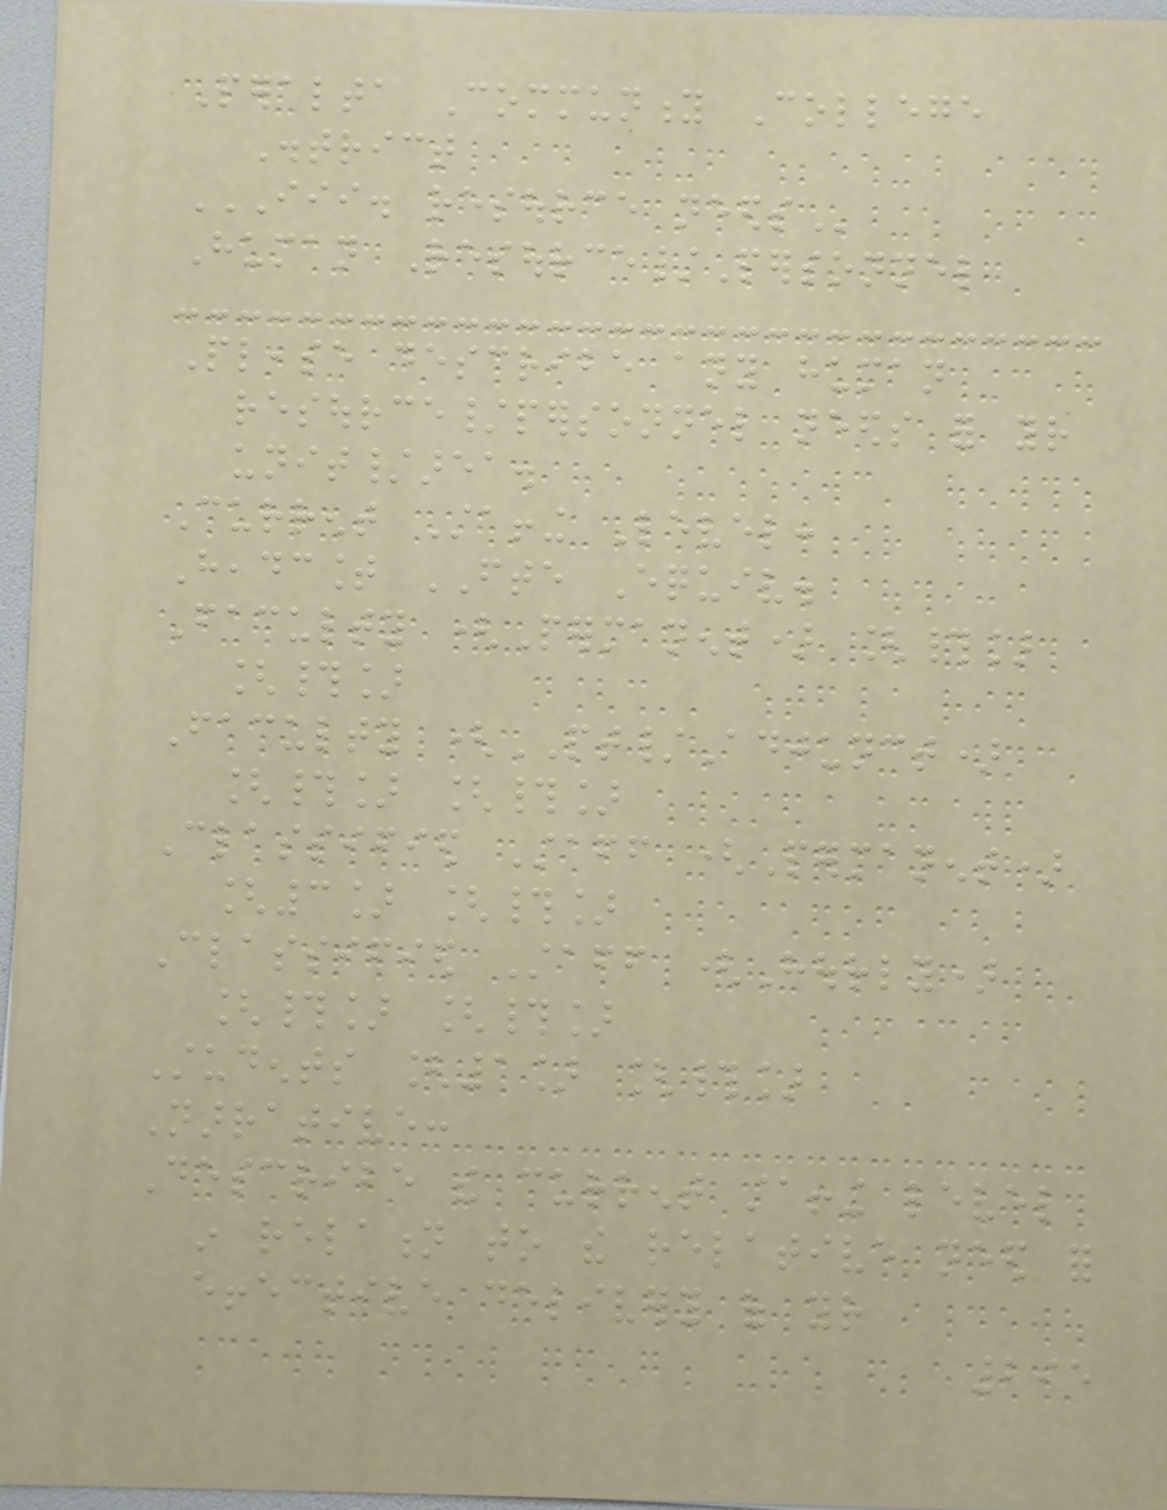Peralta Community College
District
III. RESOURCE NEEDS
Human Resource/Personnel
Please describe any human
resource/personnel needs for your
unit/area.
Current Staffing Level:
Headcount FTE Equiv.
Faculty (Permanent) [#]
[#]
Faculty (PT/Adjunct)
[#] [#]
Classified Staff (Permanent)
[3] [#]
Classified Staff (Hourly)
[#] [#]
Students [1] [#]
Narrative:
Describe the current staffing level
in relation to the relative need for
effective delivery of your
295
